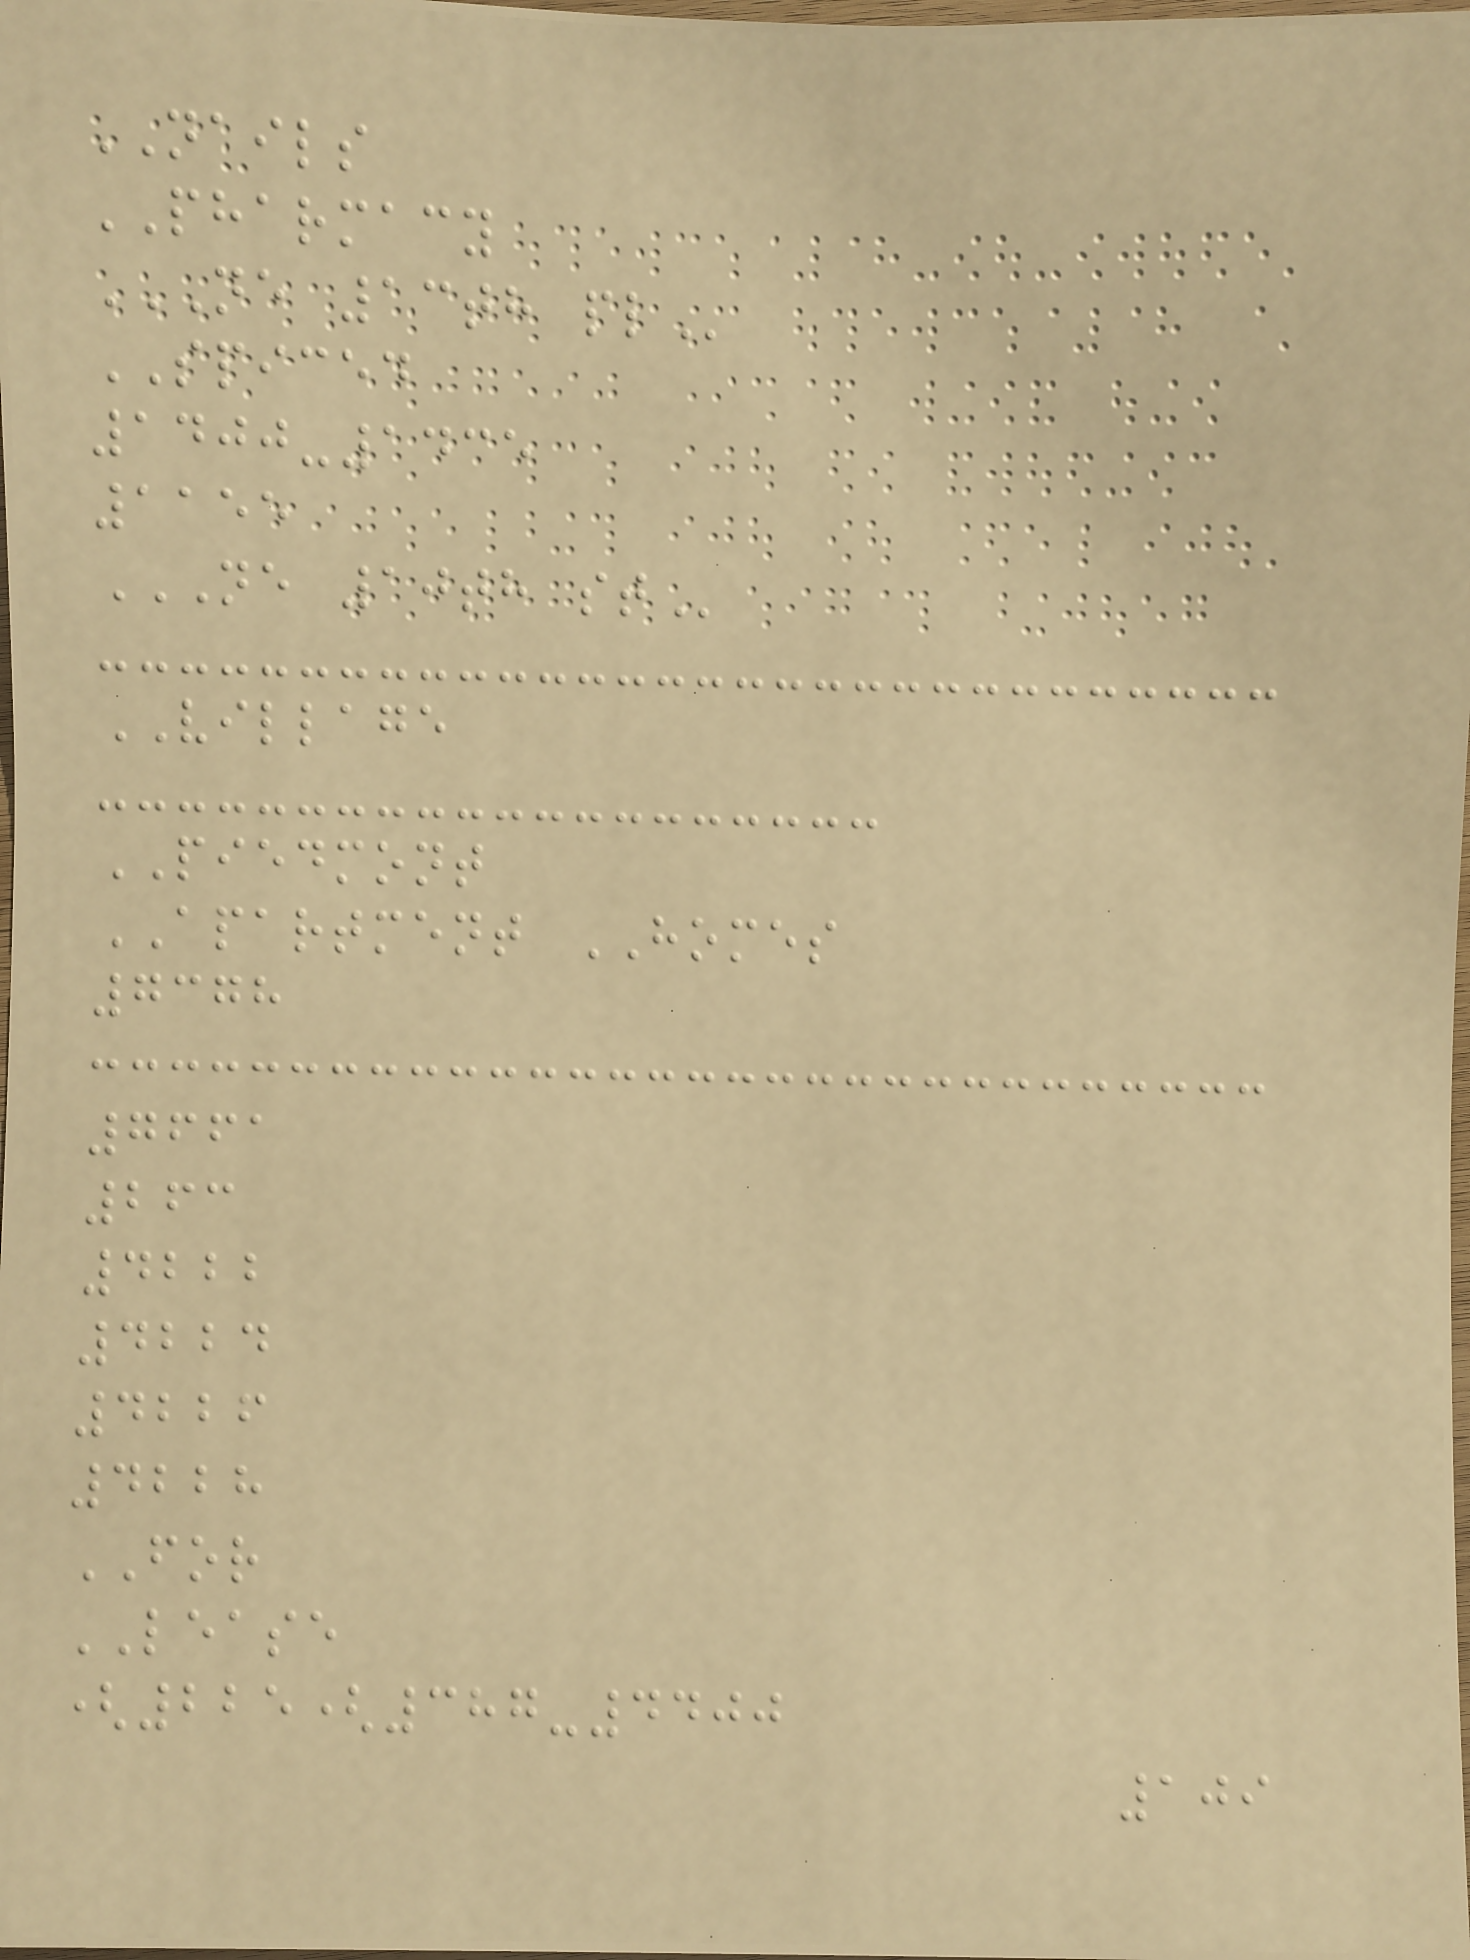NAILS
PHARMACY
NE 13TH PL
SPICED
1400-1435
1155
NE 10TH ST
VILLAGE
PIEDMONT
APARTMENT HOMES
7378
7661
263
4222
4224
4226
4228
FOR
LEASE
(225(387-4400
109
